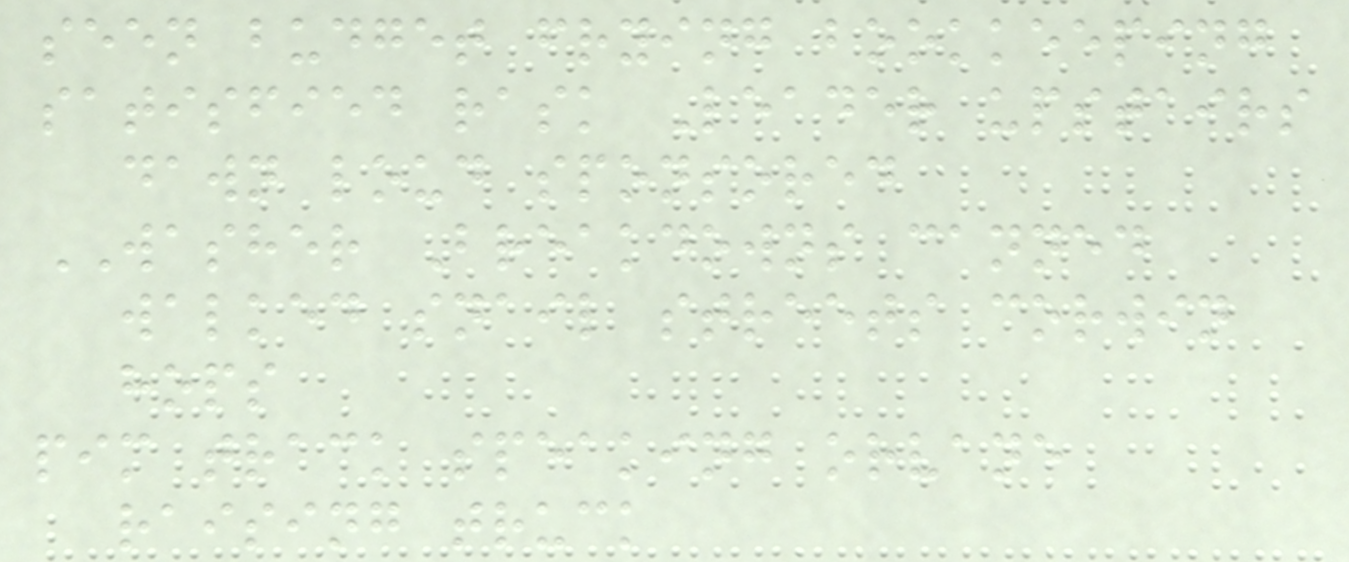seen budget frying bookkeeping
satisfied rask Leader upstairs
dawn loud sponsored
WASHER Breakdowns canned
walked snail streets corwin
hops
pim track speaking orvane
raising truck
